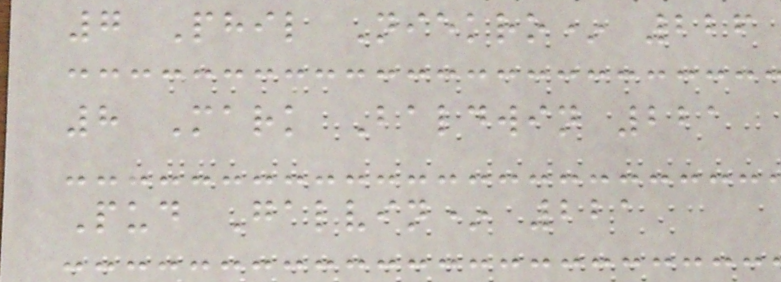7 Phil Niekro* 226
8 Mark Baldwin 221
Pud Galvin* 221
